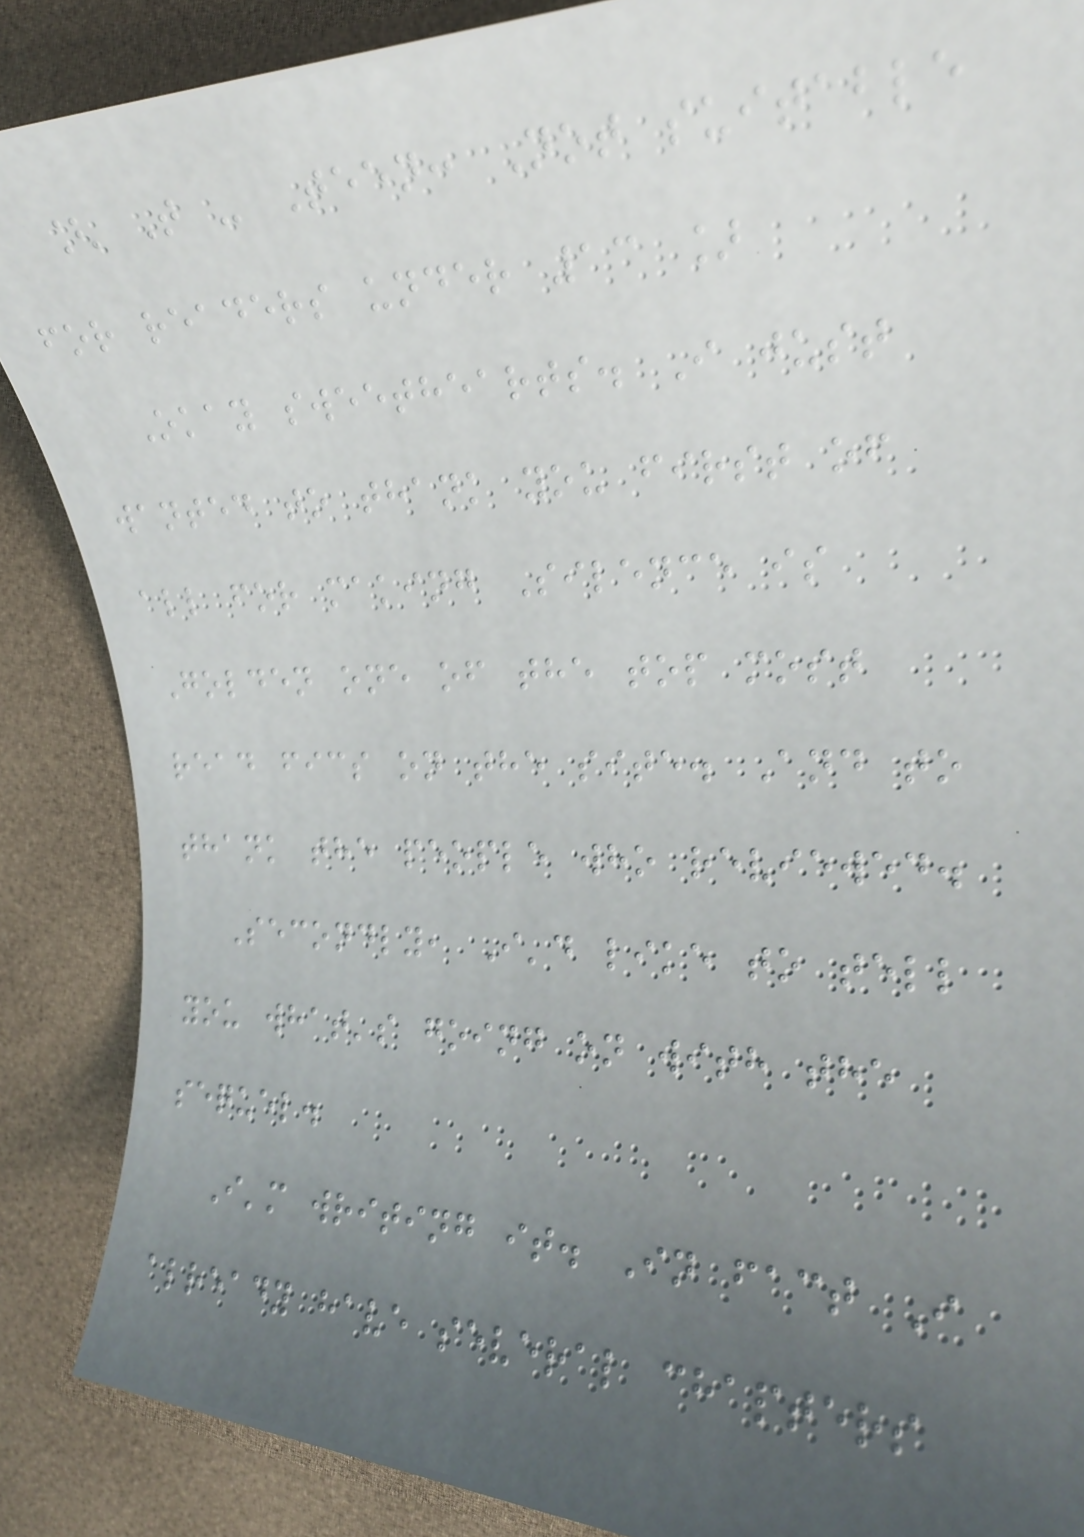[ T - Teen: Not suitable
for readers under 13 ]
Okay sweethearts. I just
wanted to thank you first of
all for making Silence is
Golden one of the top most
read fics on the site. And to
thank the people who reviewed.
Secondly, I'd like to tell
you what's going on with the
sequel.
I'm writing it. In fact I
already have several chapters
